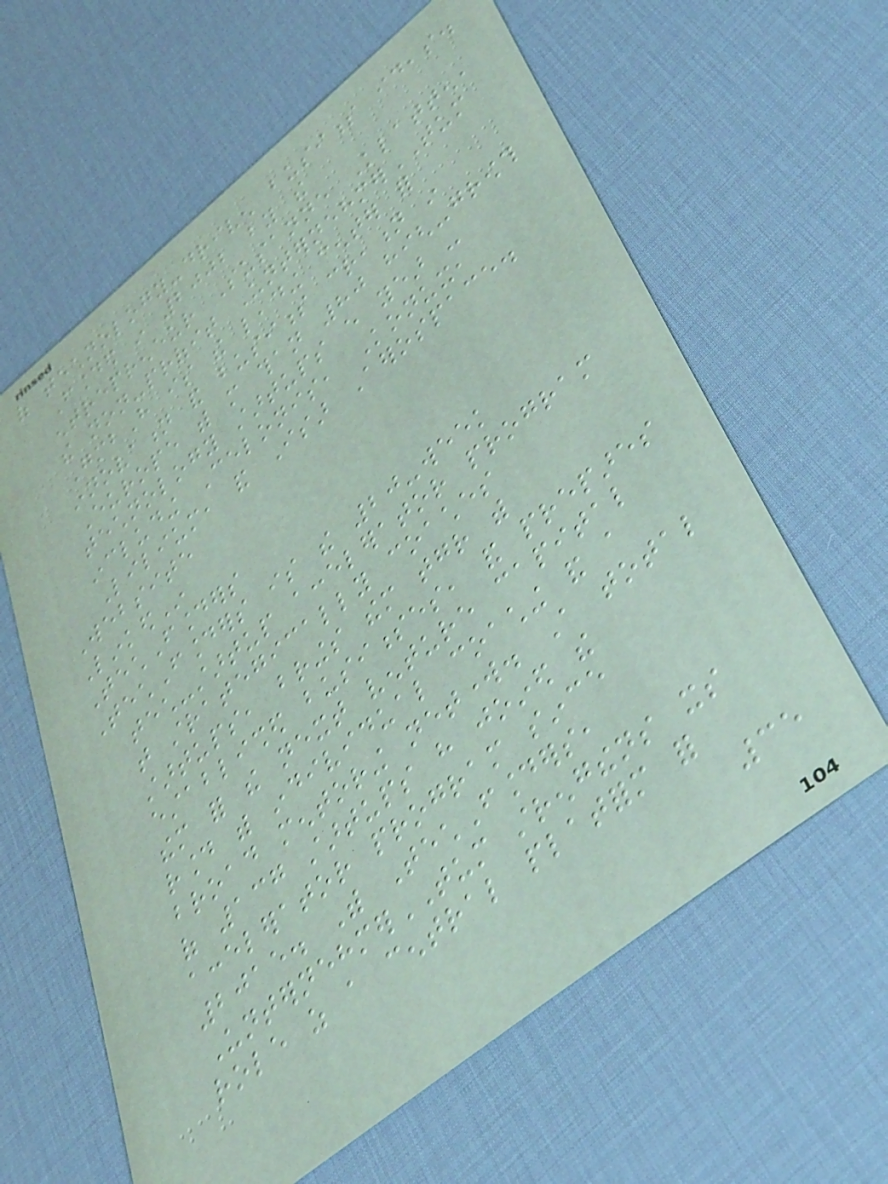of technology-driven business ideas.
Founded in 2002 by the
entrepreneur Susanne Klatten,
the non-profit UnternehmerTUM
GmbH is the leading center for
innovation and business creation in
Europe with more than 80 high-growth
technology startups every year -
including Celonis, Konux,
Lilium, and Isar Aerospace.
Website
LinkedIn
TechFounders
TechFounders is the 20-week
tech-startup accelerator program
that strategically coaches
startups, brings them together with
established businesses, and prepares
them for the next venture capital
round with individual coaching and a
broad mentoring network. A total
of 137 startups have joined the
accelerator program since
2015. With TechFounders,
UnternehmerTUM strengthens its
role as a central platform for
35
